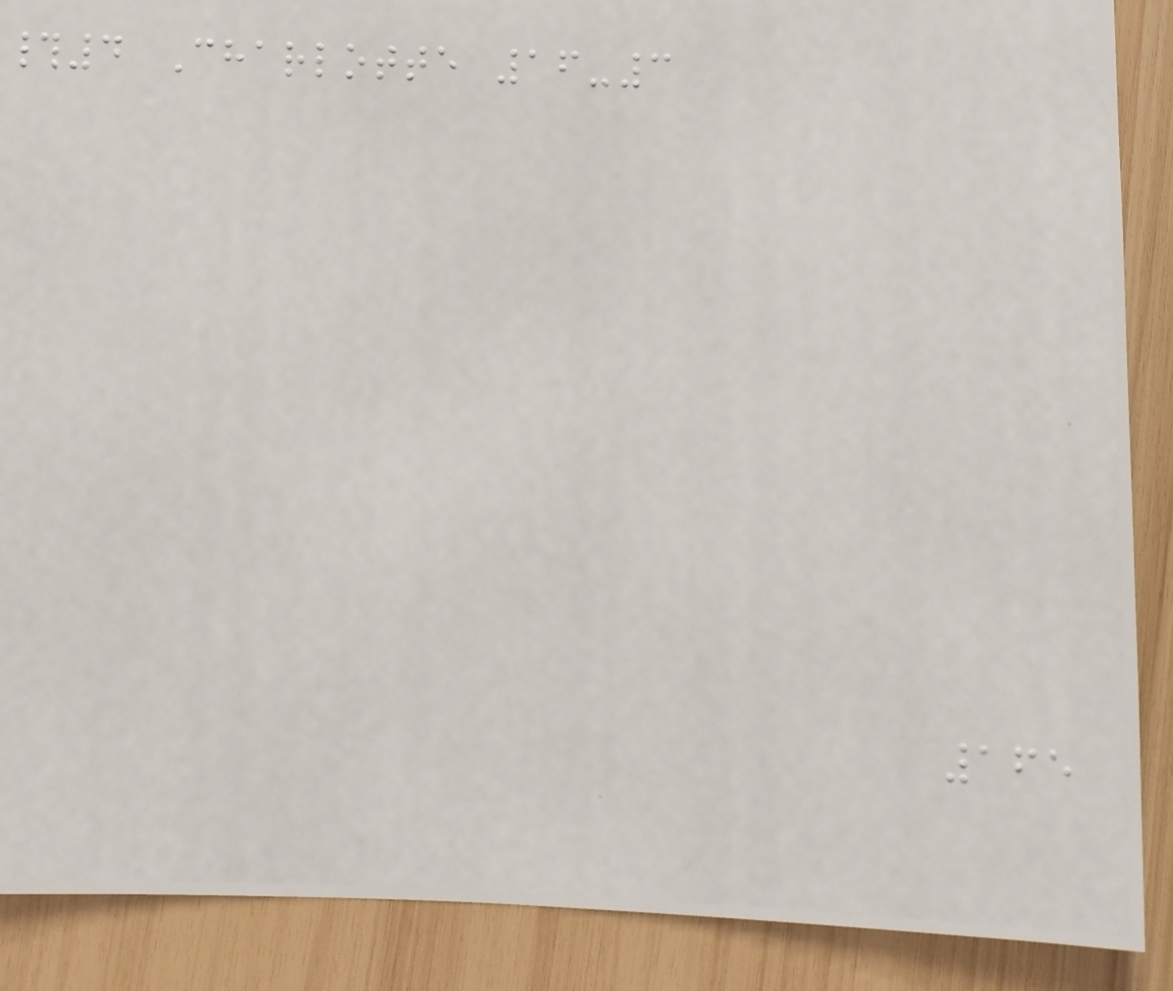#4 Charlotte 16-3
165
